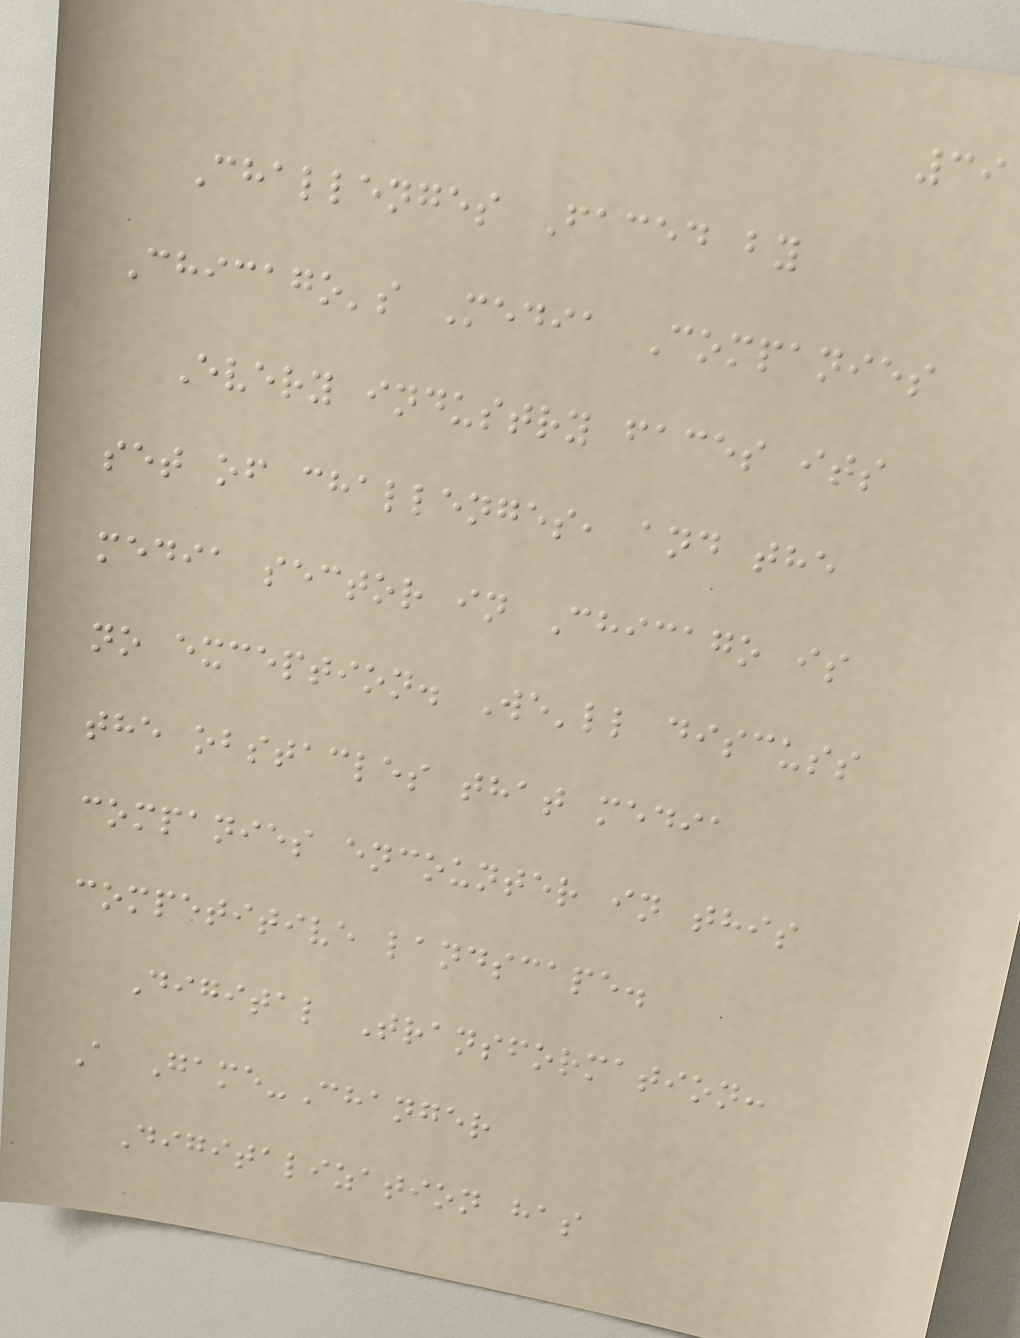39
Challenges Faced by
Chicago's Media Companies
Every industry faces its
set of challenges, and the
media sector in Chicago is
no exception. We'll discuss
the obstacles that media
companies encounter in this
competitive landscape.
Digital Transformation:
A Game-Changer
Digitalization has
